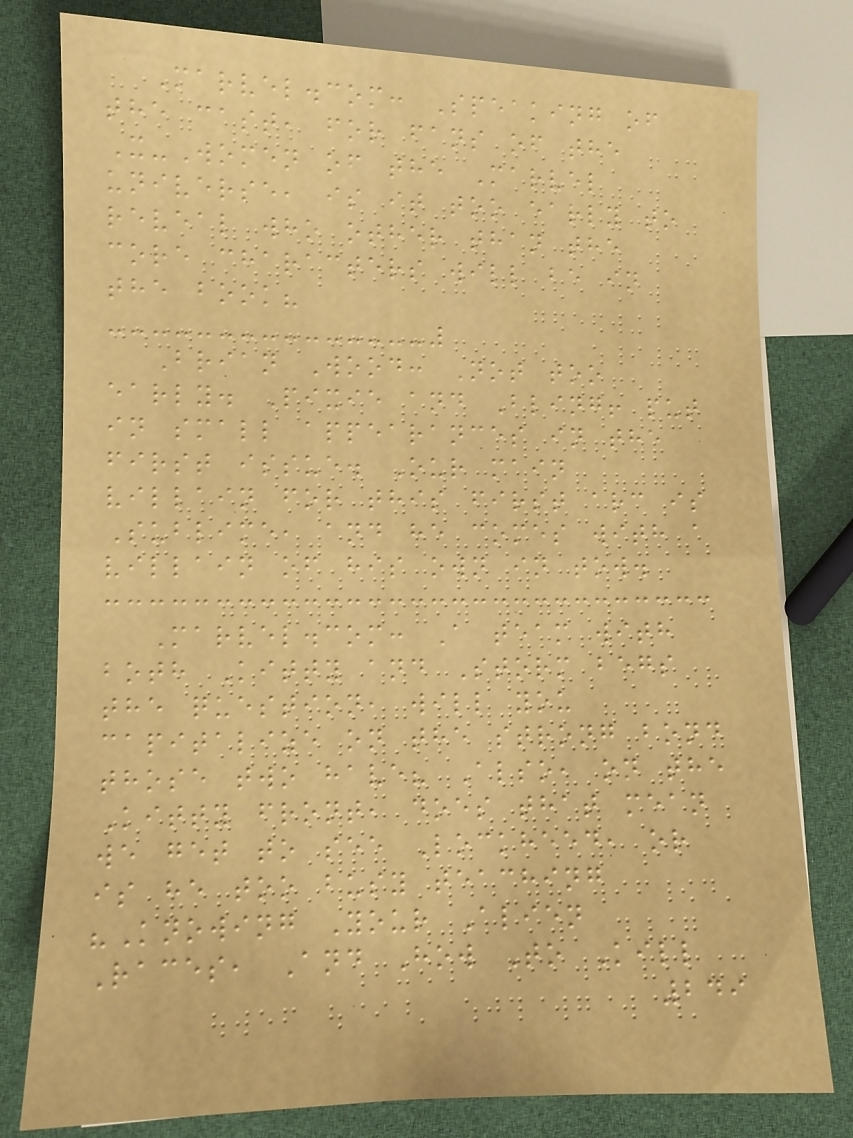Marvel.com: Speaking of
the cast, for fans of the
X-Women of the Marvel
universe, is it too early to
reveal who other than the
core characters will be in
the book?
Brian Wood: Not too
early. Pixie and Bling! put
in small appearances in the
first issue. Our main
villain for this first arc is
Sublime, and he comes with a
villain of his own in tow.
Marvel.com: A team with
both Kitty and Storm begs
the question, will you
capitalize on the strong bond
those two have? Also, on the
Kitty front, does that mean
we get to see Lockheed, or
is he too busy teaching
"Knowing Your Alien
Races, And How To Kill
249
